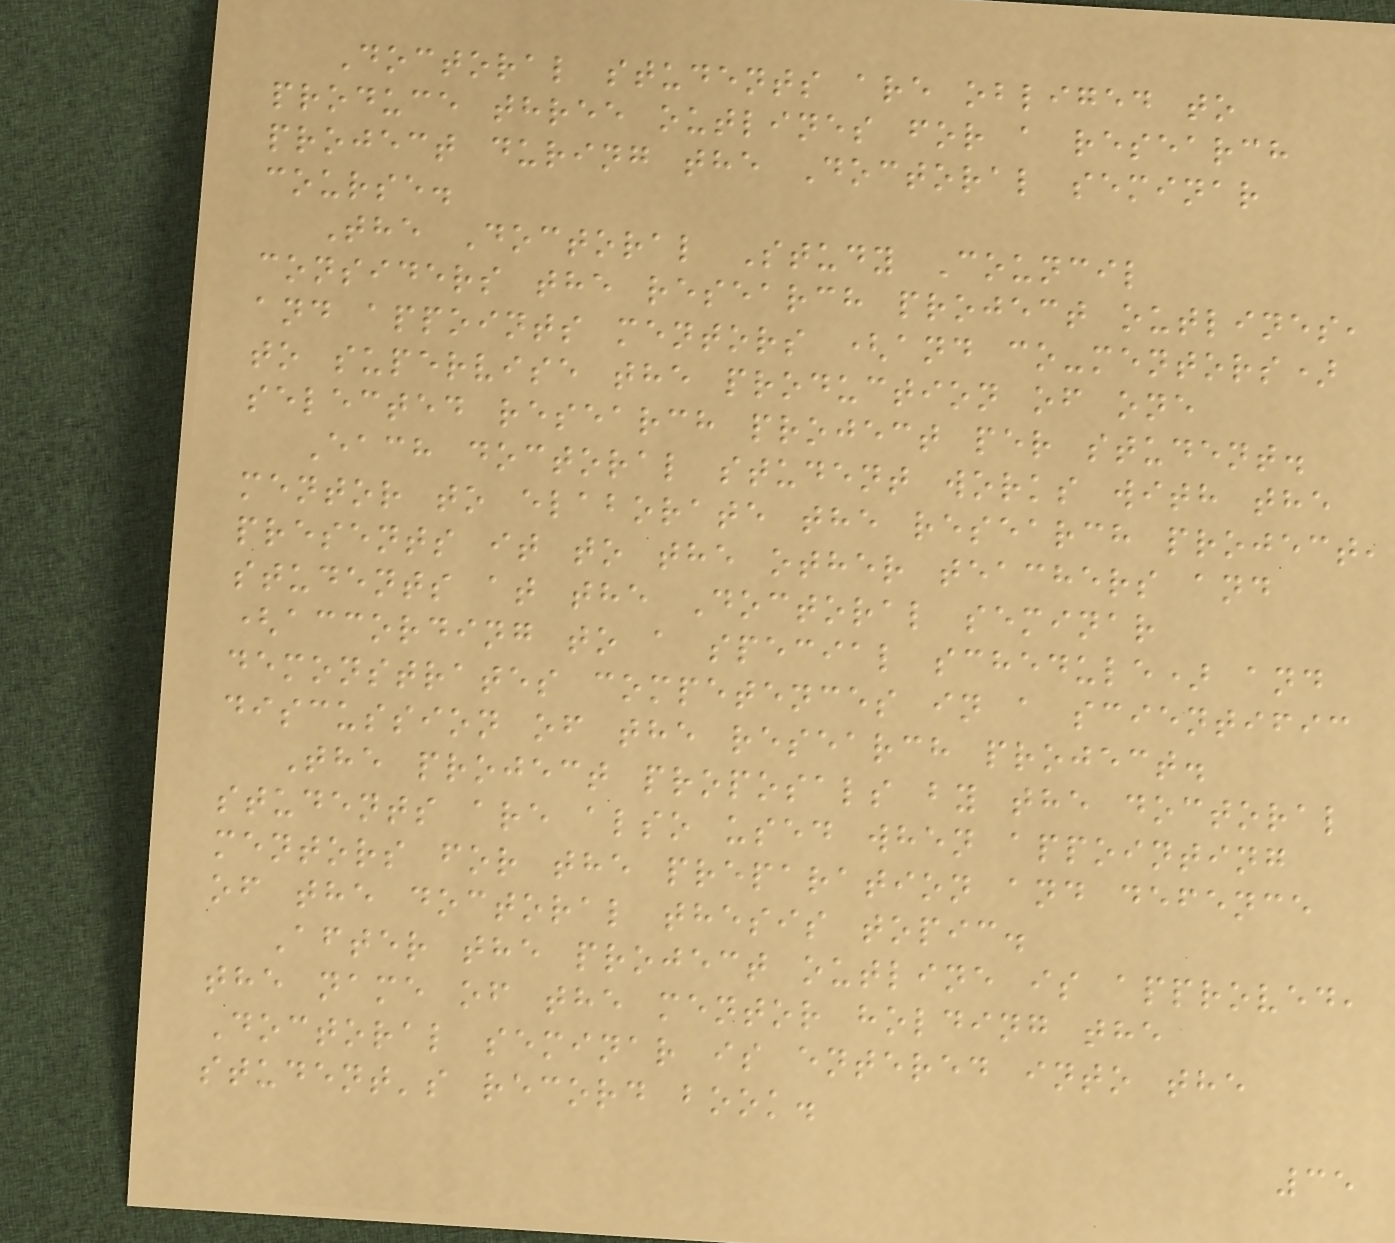Doctoral students are obliged to
produce three outlines for a research
project during the Doctoral seminar
course.
The Doctoral Study Council
considers the research project outlines,
and appoints mentors (and co-mentors)
to supervise the production of one
selected research project per student.
Each doctoral student works with the
mentor to elaborate the research project,
presents it to the other teachers and
students at the Doctoral seminar
(according to a special schedule) and
demonstrates competences in a scientific
discussion of the research project.
The project proposals by the doctoral
students are also used when appointing
mentors for the preparation and defence
of the doctoral thesis topic.
After the project outline is approved,
the name of the mentor holding the
Doctoral seminar is entered into the
student's record book.
35
